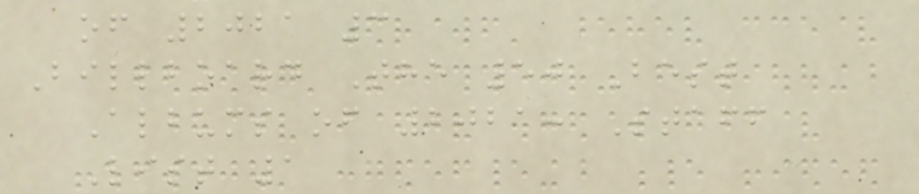of 2021 3
Billboard The 50 Best
Albums of 2021: Staff
List 1
